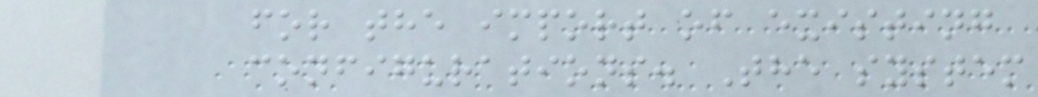for the import of existing
configurations. The system
